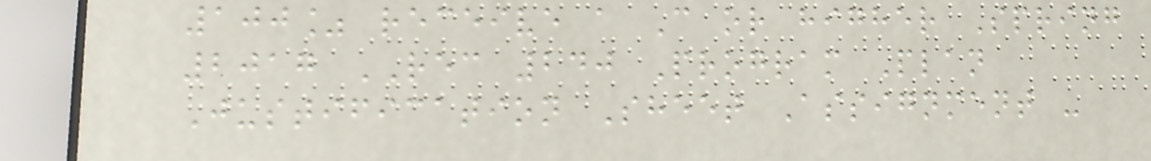100% receive a C or higher Spring
2017 REC 240 Program Plan
Justification Sheet Assignment -
